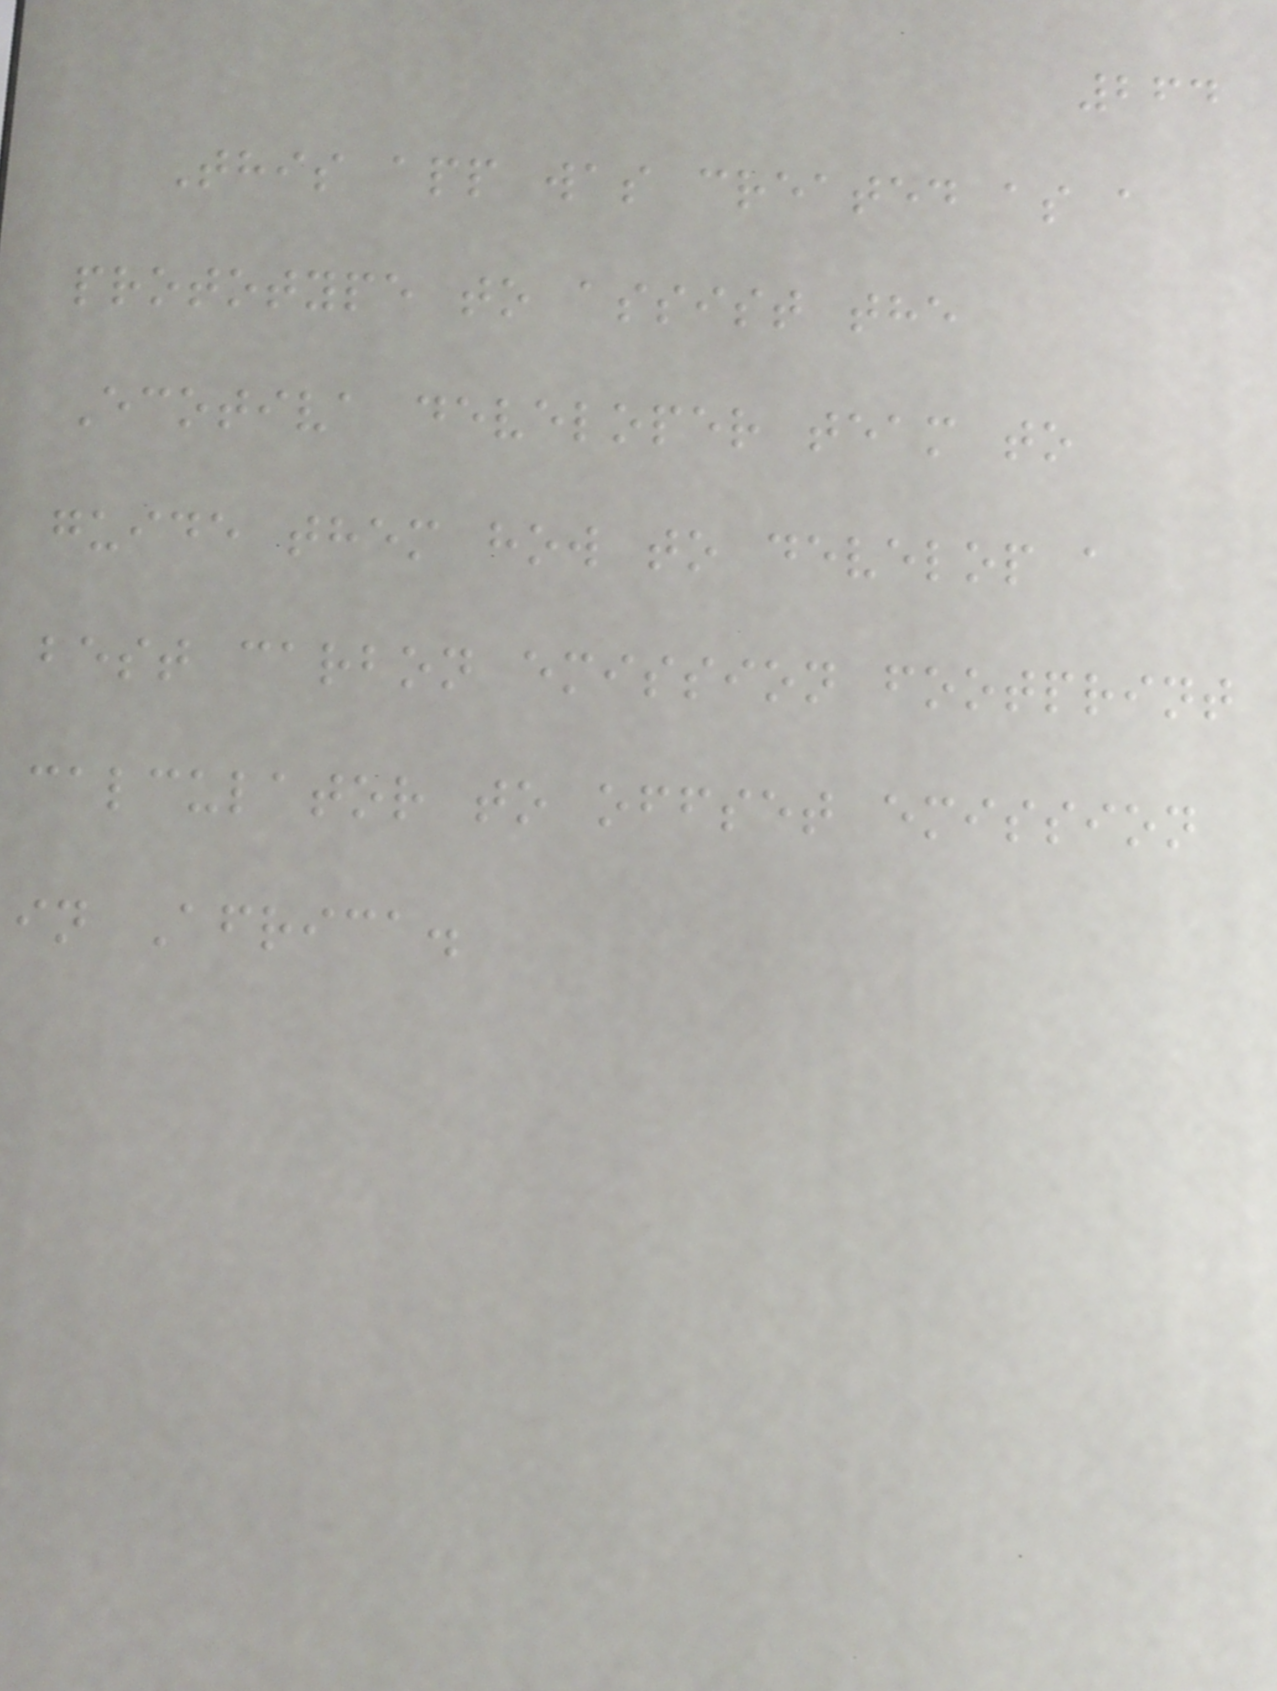264
This app was created as a
prototype to assist the
Ecotiva developer team to
guide them how to develop a
best carbon emission footprint
calculator to offset emission
in Africa.
